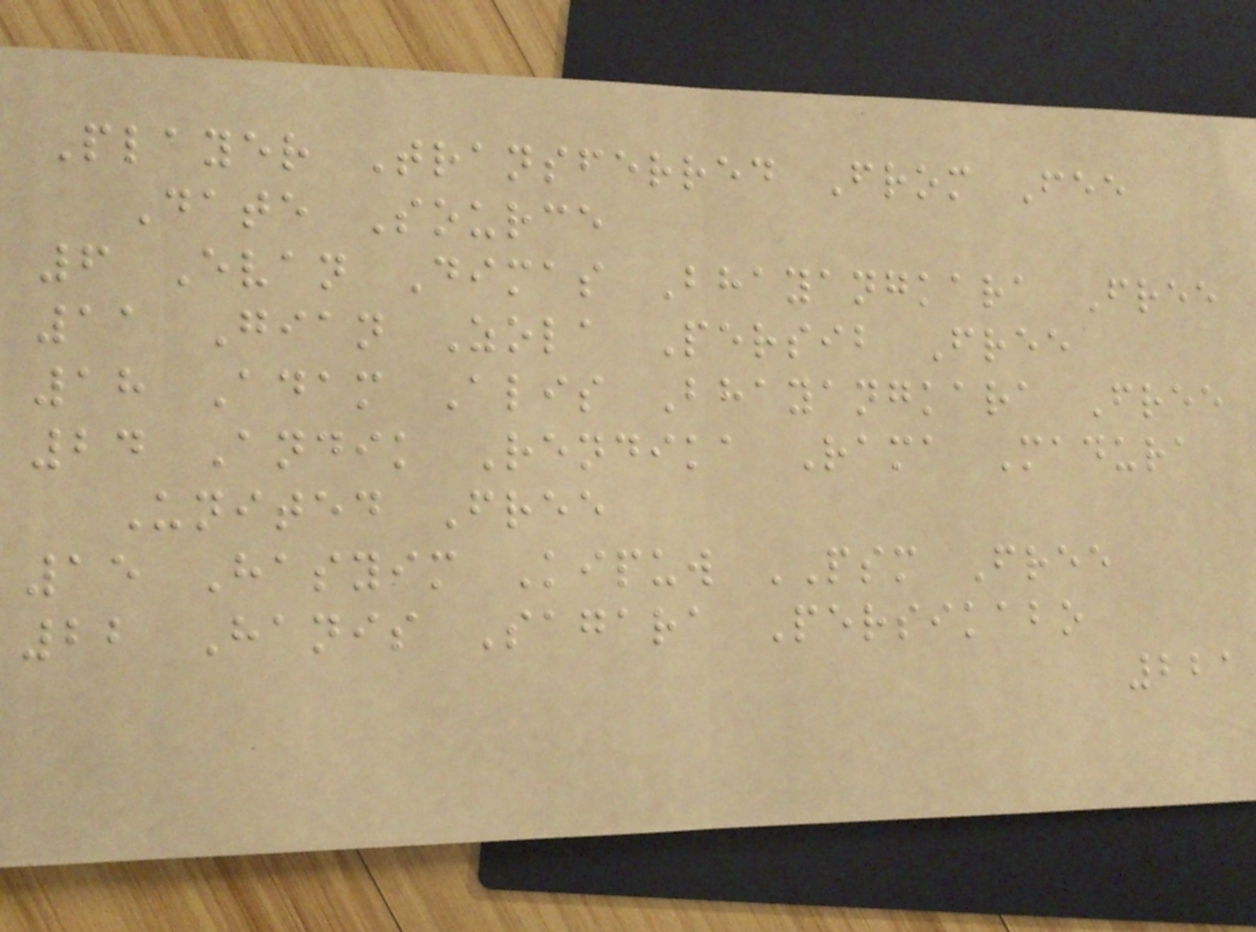Player Transferred From Fee
Date Source
6 Evan Dimas Bhayangkara Free
11 Gian Zola Persib Free
18 Adam Alis Bhayangkara Free
24 Andik Rendika Rama Madura
United Free
15 Hasyim Kipuw PSM Free
22 Hanis Sagara Persikabo
221
